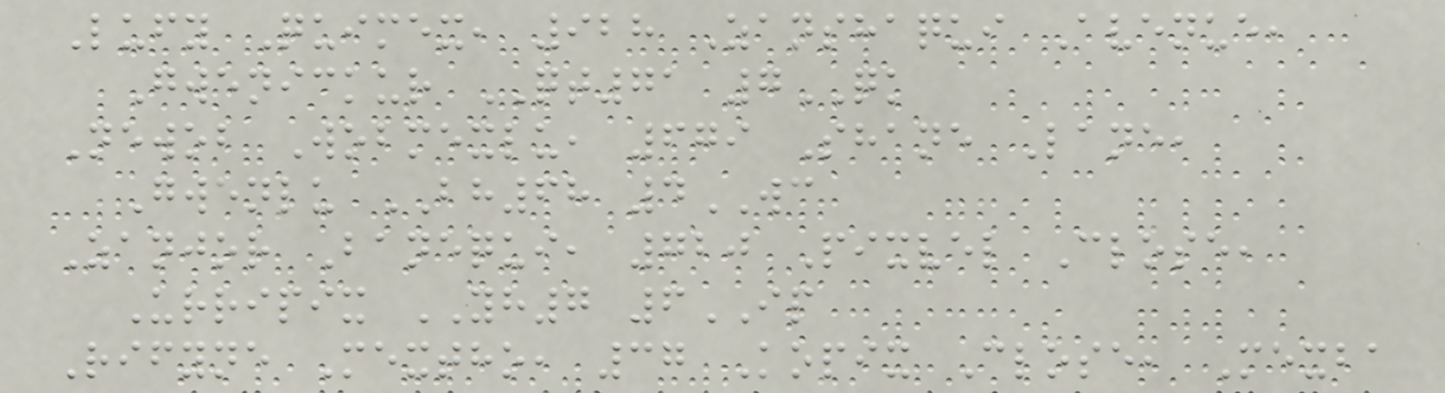Lufy Quimex, 928 Zanshaqui Avenue,
Gwenickur QT71 7QK
Newob Wobmexlu, 679 Shane Lane,
Gwenlu BH68 4WC
Zanjor Banequi, 720 Pixvel Close,
Urripix YH7 6IP
Rifyne Mextho, 37 Kopix Close, Mexba
